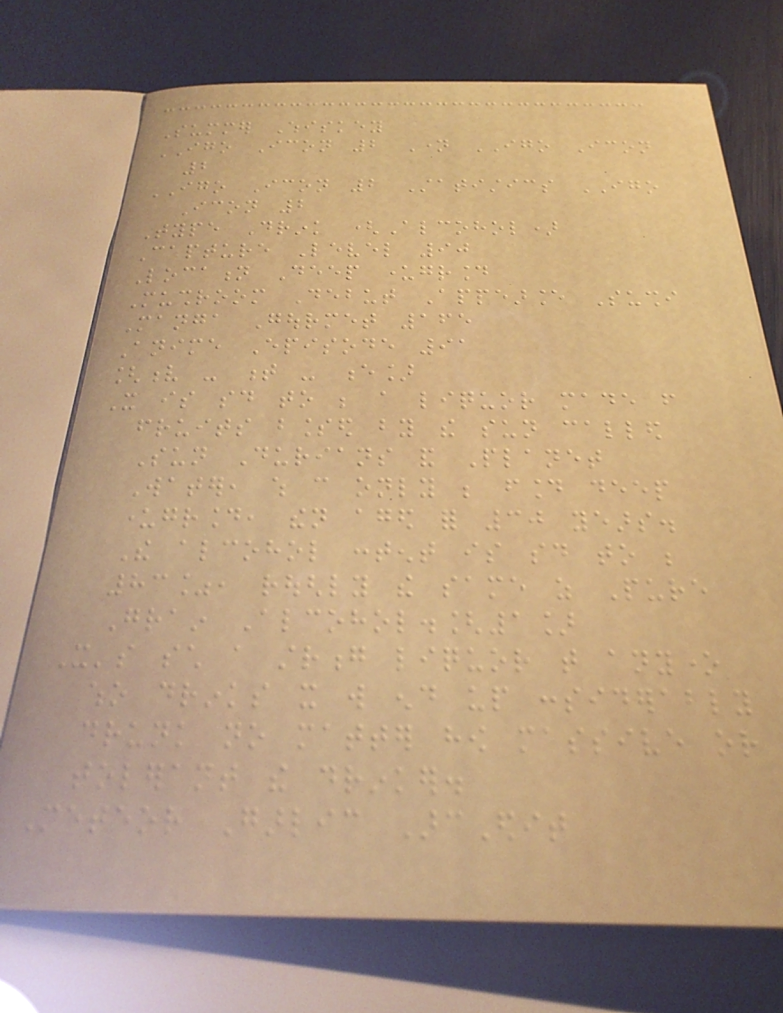Summer Whiskey
IGO Icon 2 Name IGO Icon
2
IGO Icon 2 Statistics IGO
Icon 2
Type Drink (Alcohol)
Capture Level 90
Location Deep underground
Mushroom Debut Appearance Sushi
Manga Gourmet 165
Anime Episode 91
[v - t - e]
It is said to be a liquor made from
fruits blessed by the sun called
Sun Durians and Planet
Water, which can only be found deep
underground, then aged for 30 years.
The alcohol content is said to be
83%, roughly the same as Pure
Grain Alcohol.[1]
It's such a strong liquor that anyone
who drinks it will end up considerably
drunk no matter how massive or
tolerant the drinker.
Meteor Garlic ArcEdit
